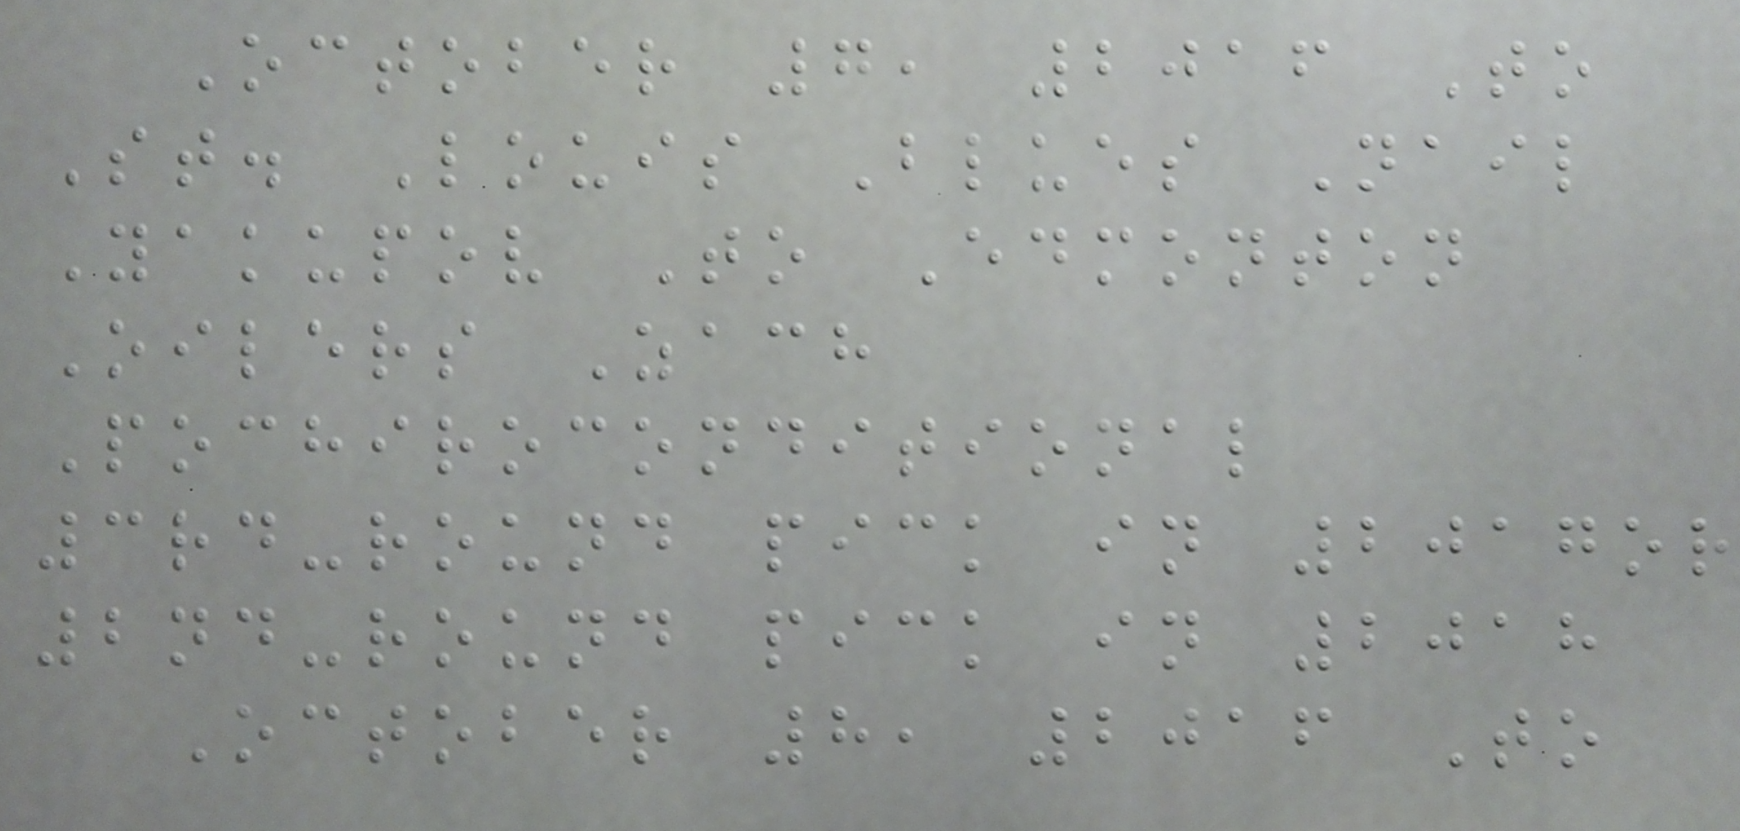October 7, 2016 To
St. Louis Blues Nail
Yakupov To Edmonton
Oilers Zach
Pochiroconditional
3rd-round pick in 2017or
2nd-round pick in 2018
October 8, 2016 To
